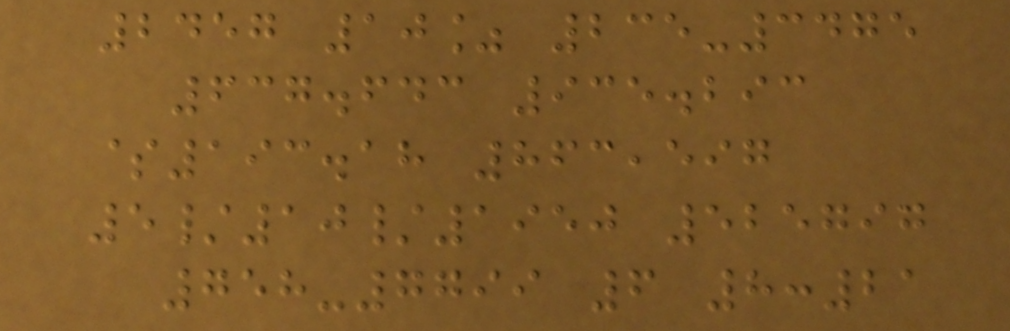2457 10% 235-3475
637.643 935.293
$193.18 863,597
5/10/1950 525797
758-7799 6 8:21
